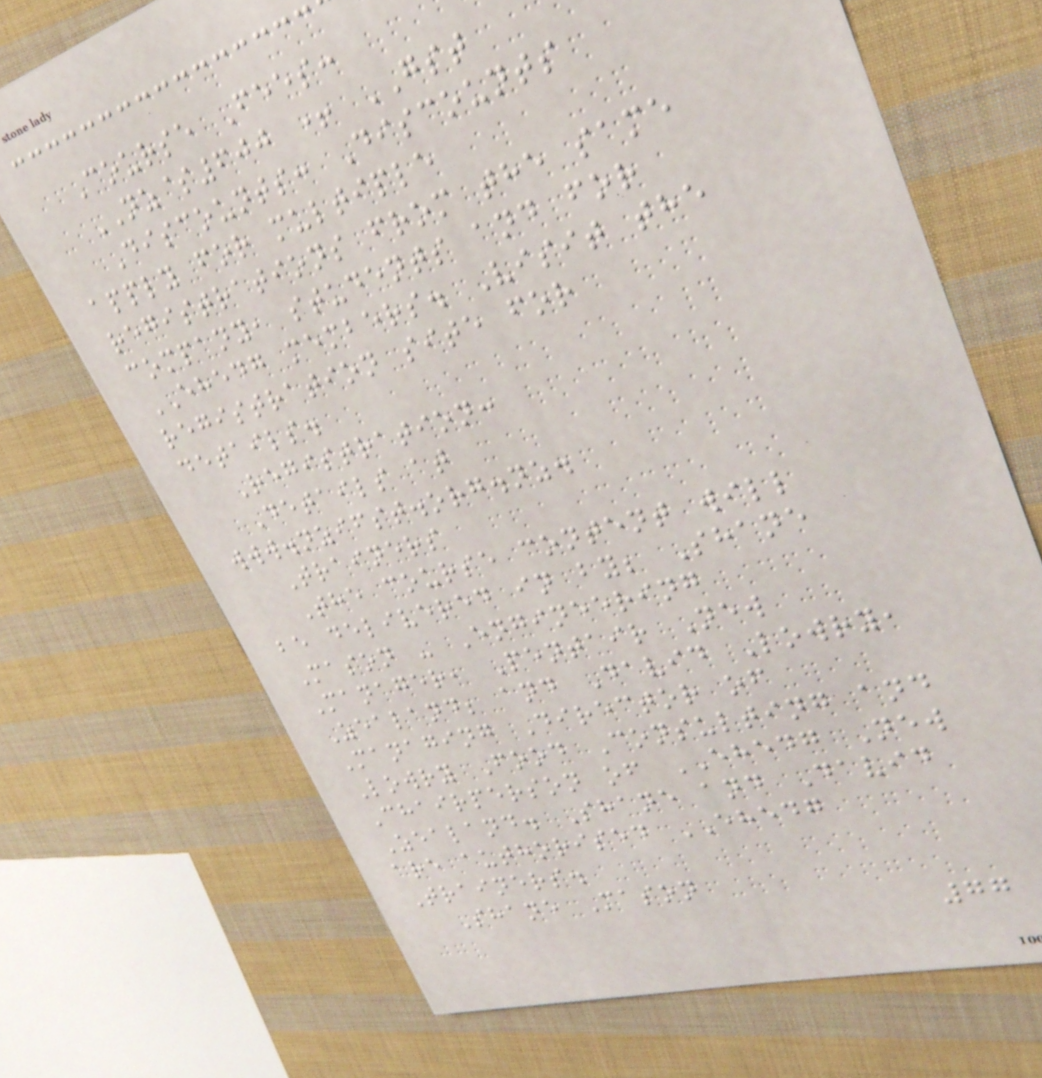Course Fees:
NZ$600 + GST
Discounts: Discounts
apply for multiple
registrations from the same
company, students and for
EHEDG members. Visit the
registration site for
details.
Registration:
Details at
www.nzifst.org.nz.
Trainers
The course content will
be delivered in by; Shane
Mason - Engineering
Manager, Pentair New
Zealand; and David Lowry,
Managing Director of
Lowry Food Consulting and
Chairperson of EHEDG New
Zealand. Shane and David
are authorised EHEDG
Trainers.
Shane Mason
77
